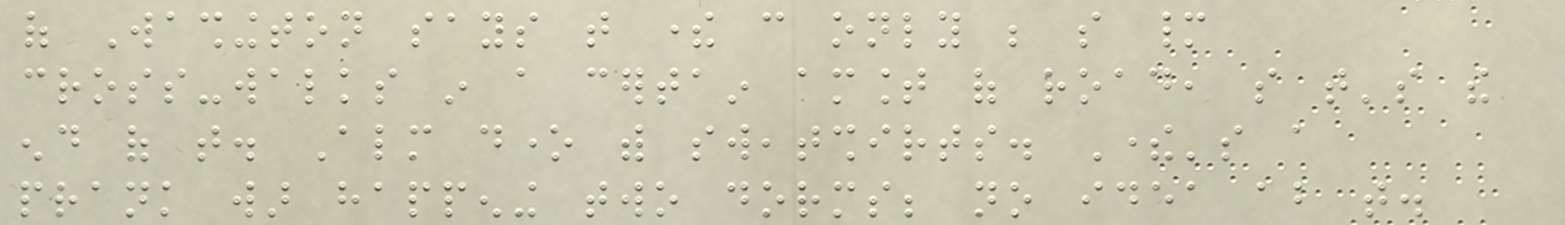of Washington says that there can only be so many
cross-walks in a certain amount of road, so that's the
end of that. Almost done with sweatshirts. There's a
prank war happening two dorms; no idea about that.
